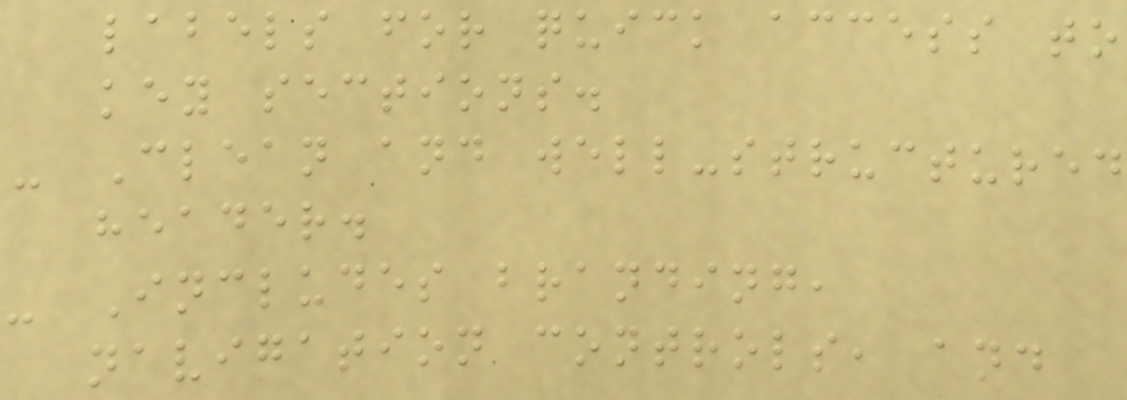labels for quick access to
key sections.
- Clean and well-structured
header.
- Includes branding,
navigation controls, and
